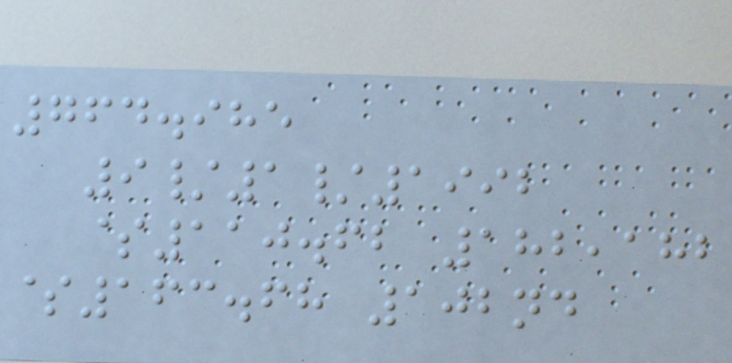764.985
9/1/1992
$110.62 182,182
$163.68 102nd
